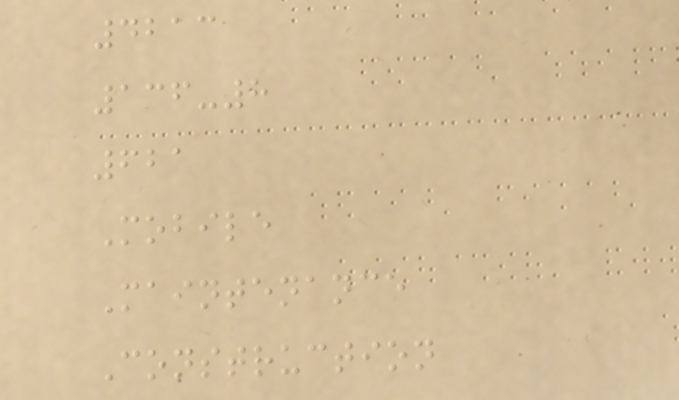4213
136-8
621
Mobile
Maintenance
Construction
